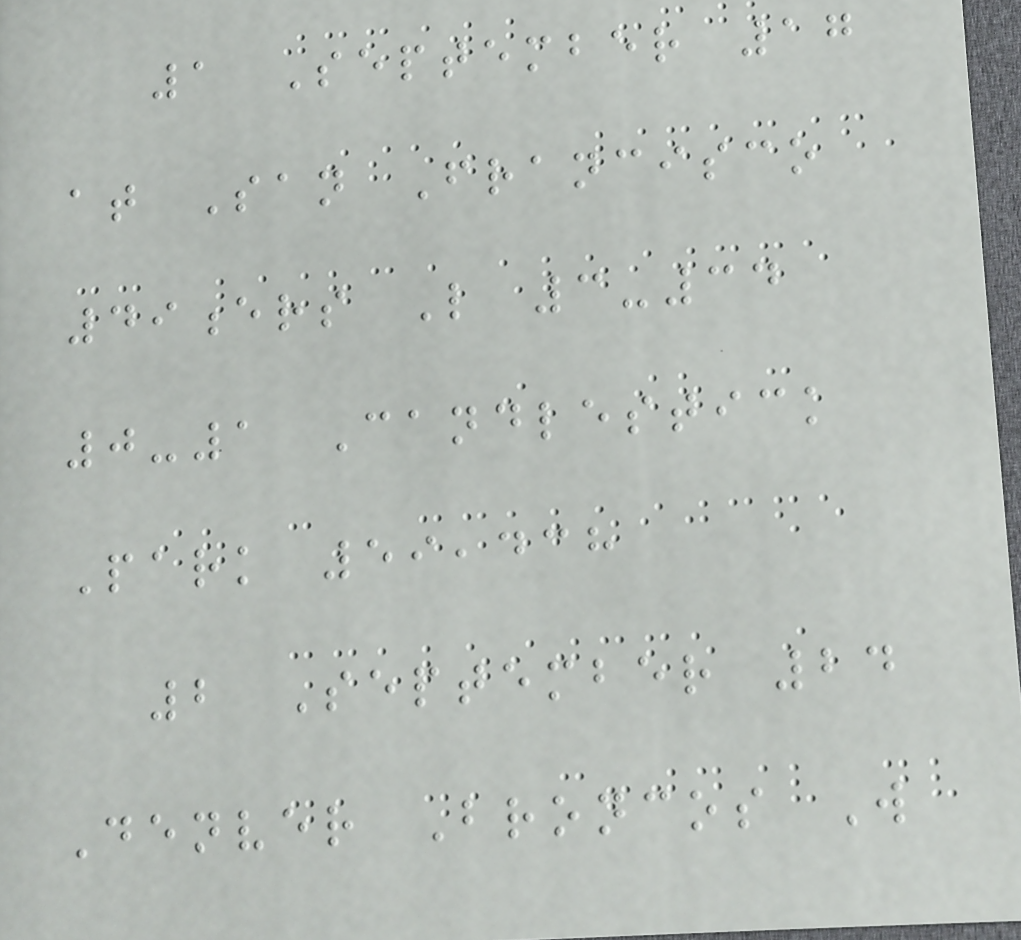1 September 17
at San Francisco
49ers L 3-34
0-1 Candlestick
Park 59,438
2 September 24
Denver Broncos W
